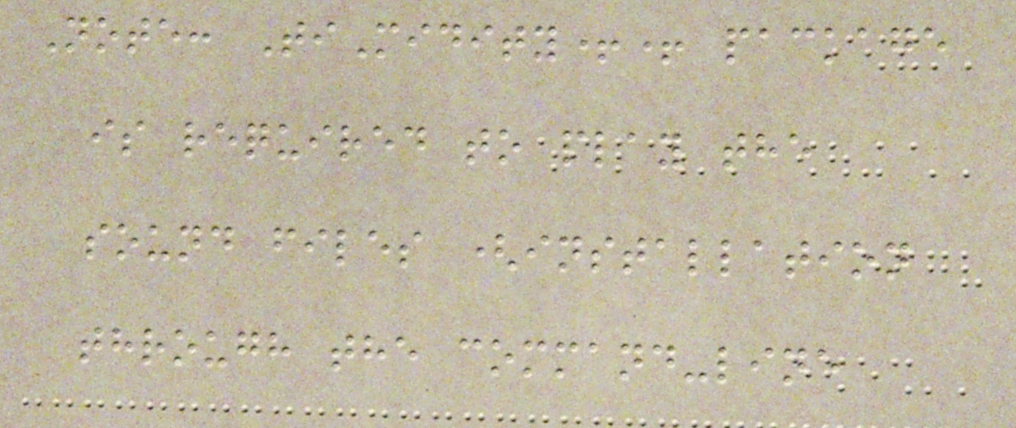Note: TiMidity++ package
is required to play the
sound files (installation
through the command-line
